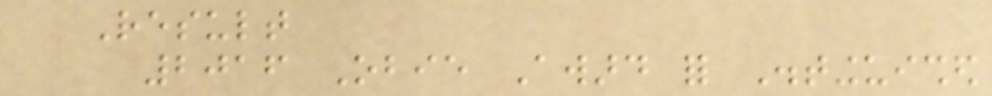Result
2016 Obie Award for Distinguished
